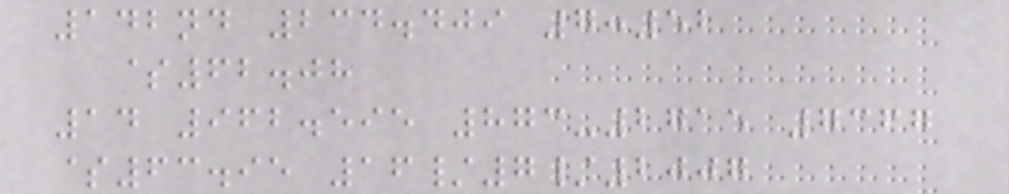142nd 234.409 7:52
$62.08
14 962.595 873-2715 7367
$63.95 16/7/2007
